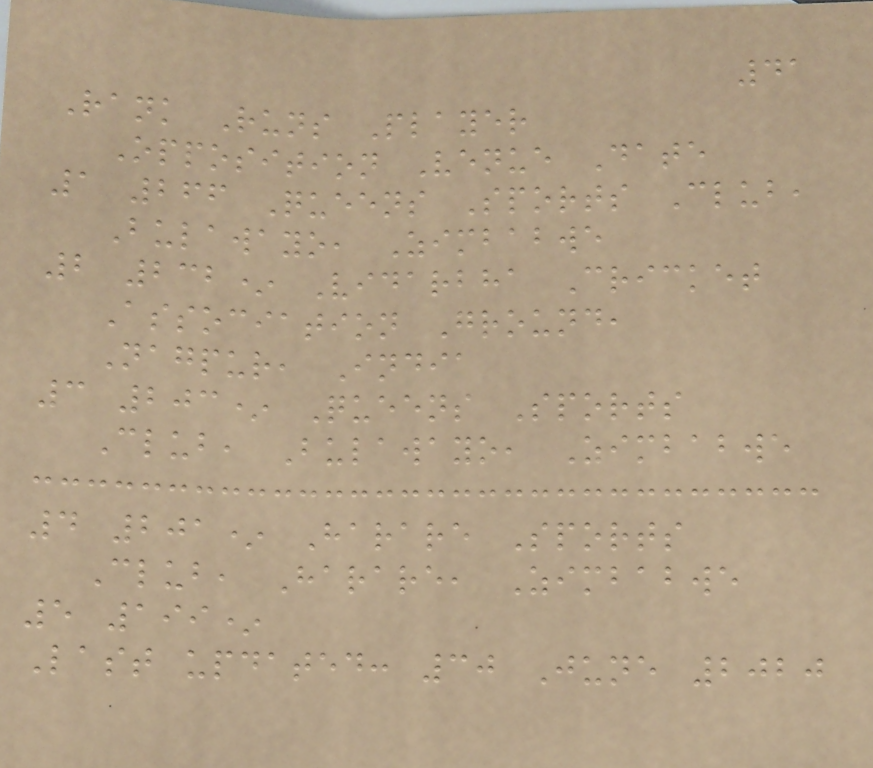41
Rank Runs Player
Opposition Venue Date
1 266 Queens Sports Club,
Bulawayo, Zimbabwe
2 232* Vidarbha Cricket
Association Ground,
Nagpur, India
3 203* Queens Sports
Club, Bulawayo, Zimbabwe
4 201* Harare Sports
Club, Harare, Zimbabwe
5 199*
Last updated: 30 June 2020
